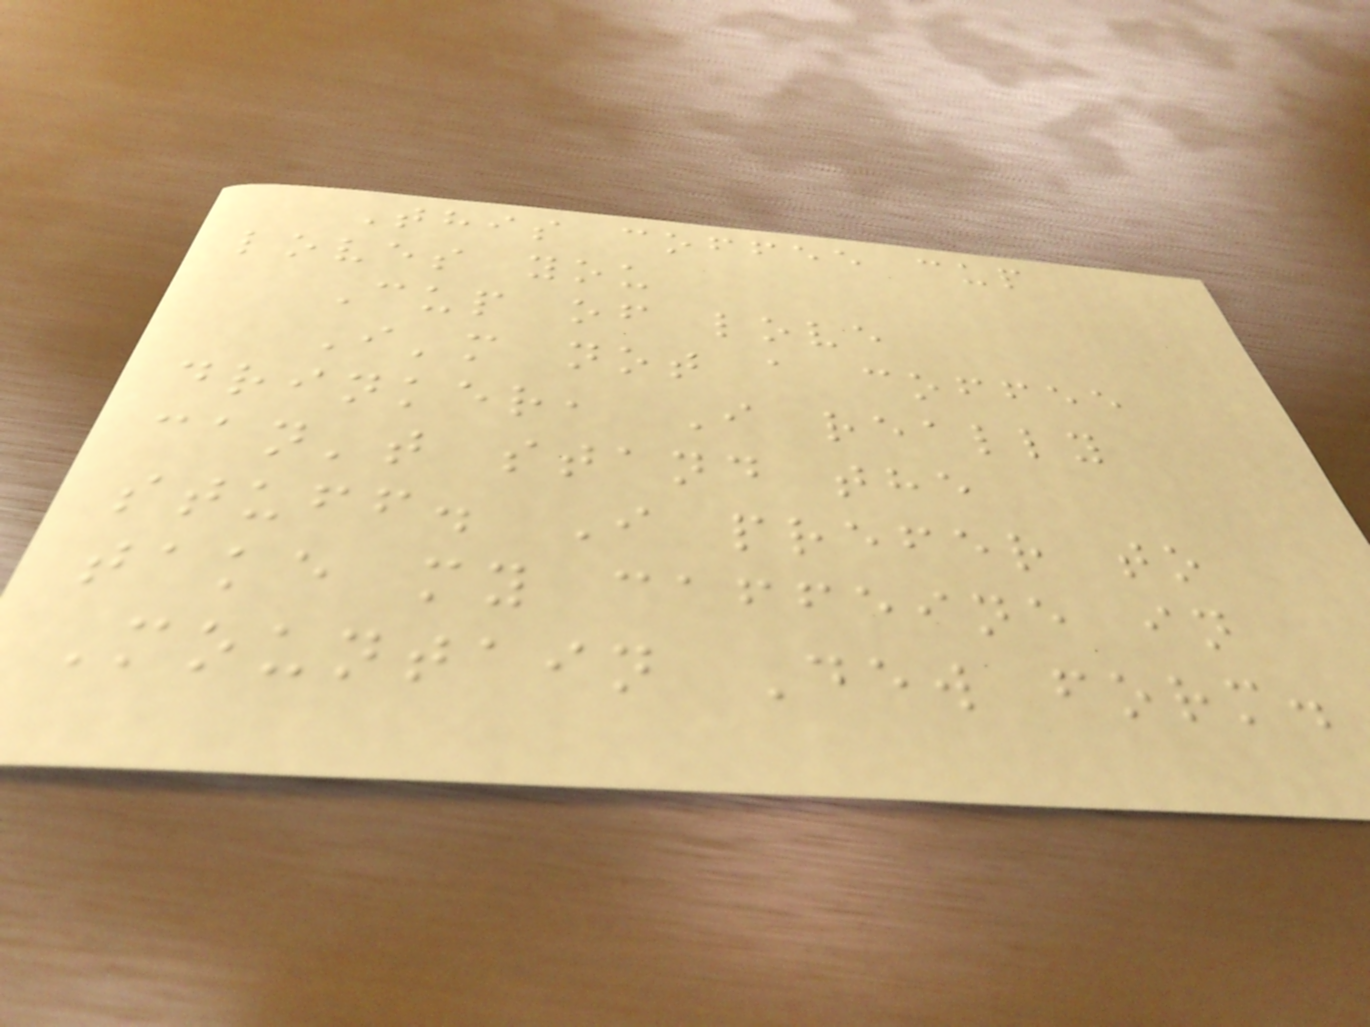This coffee cup
loves you
Cup of love
I'm not a coffee
drinker, I really
can't stand the
stuff. I prefer to
take my caffeine in
Mountain Dew form.
